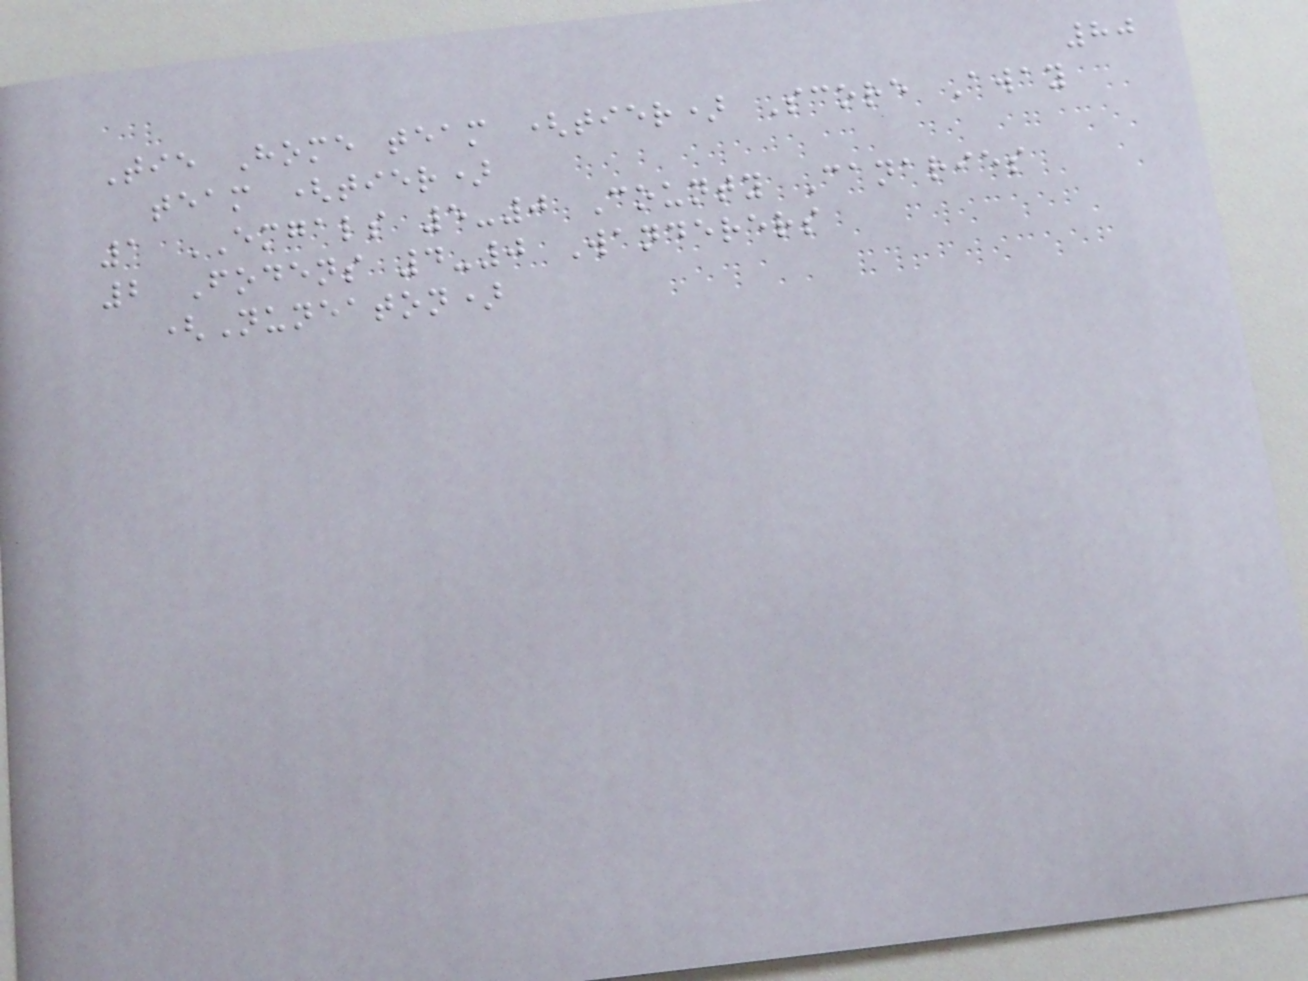80
Tie Home team (tier) Score Away
team (tier)
1 EMGALS 5-0 County Canaries
2 Fodens 4-0 Wanderers
(Nuneaton)
